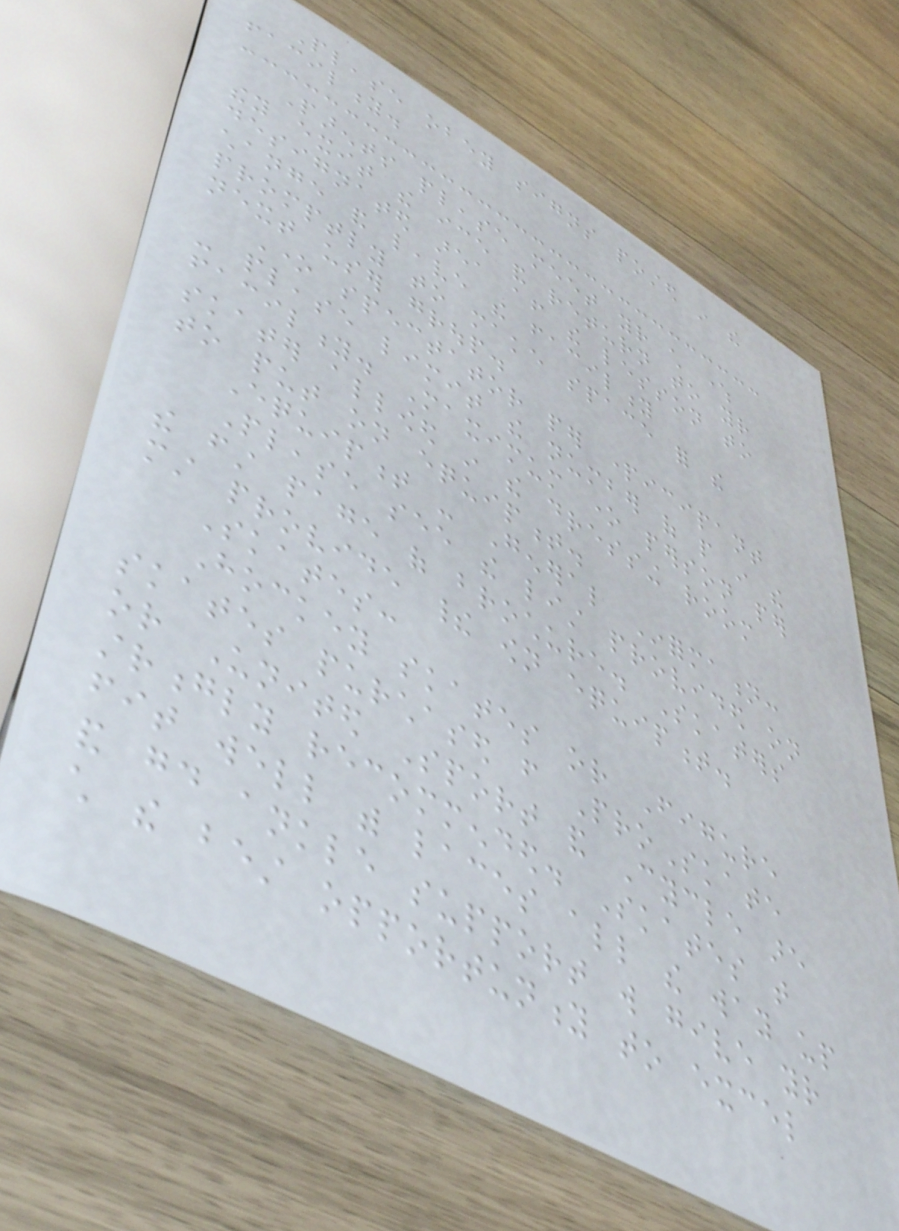Please obey signs posted in the
facility.
Parents please meet your child where
they exit the ice and return to your
designated area after the lesson to
change and leave the facility
promptly to make space for the
next user group.
One spectator per participant
- please limit the number of people in the
facility. Maximum one person per
skater allowed in the dressing room
to put on equipment.
Equipment - General Information:
Please see the list provided on
the first page of brochure. Skaters
must provide their own equipment.
Skates:
Hockey skates or Figure
skates purchased from ProSkate
or United Sport and Cycle are
strongly recommended. Skates that
fit well with laces all the way up
and good ankle support will give your
child the best opportunity to excel
